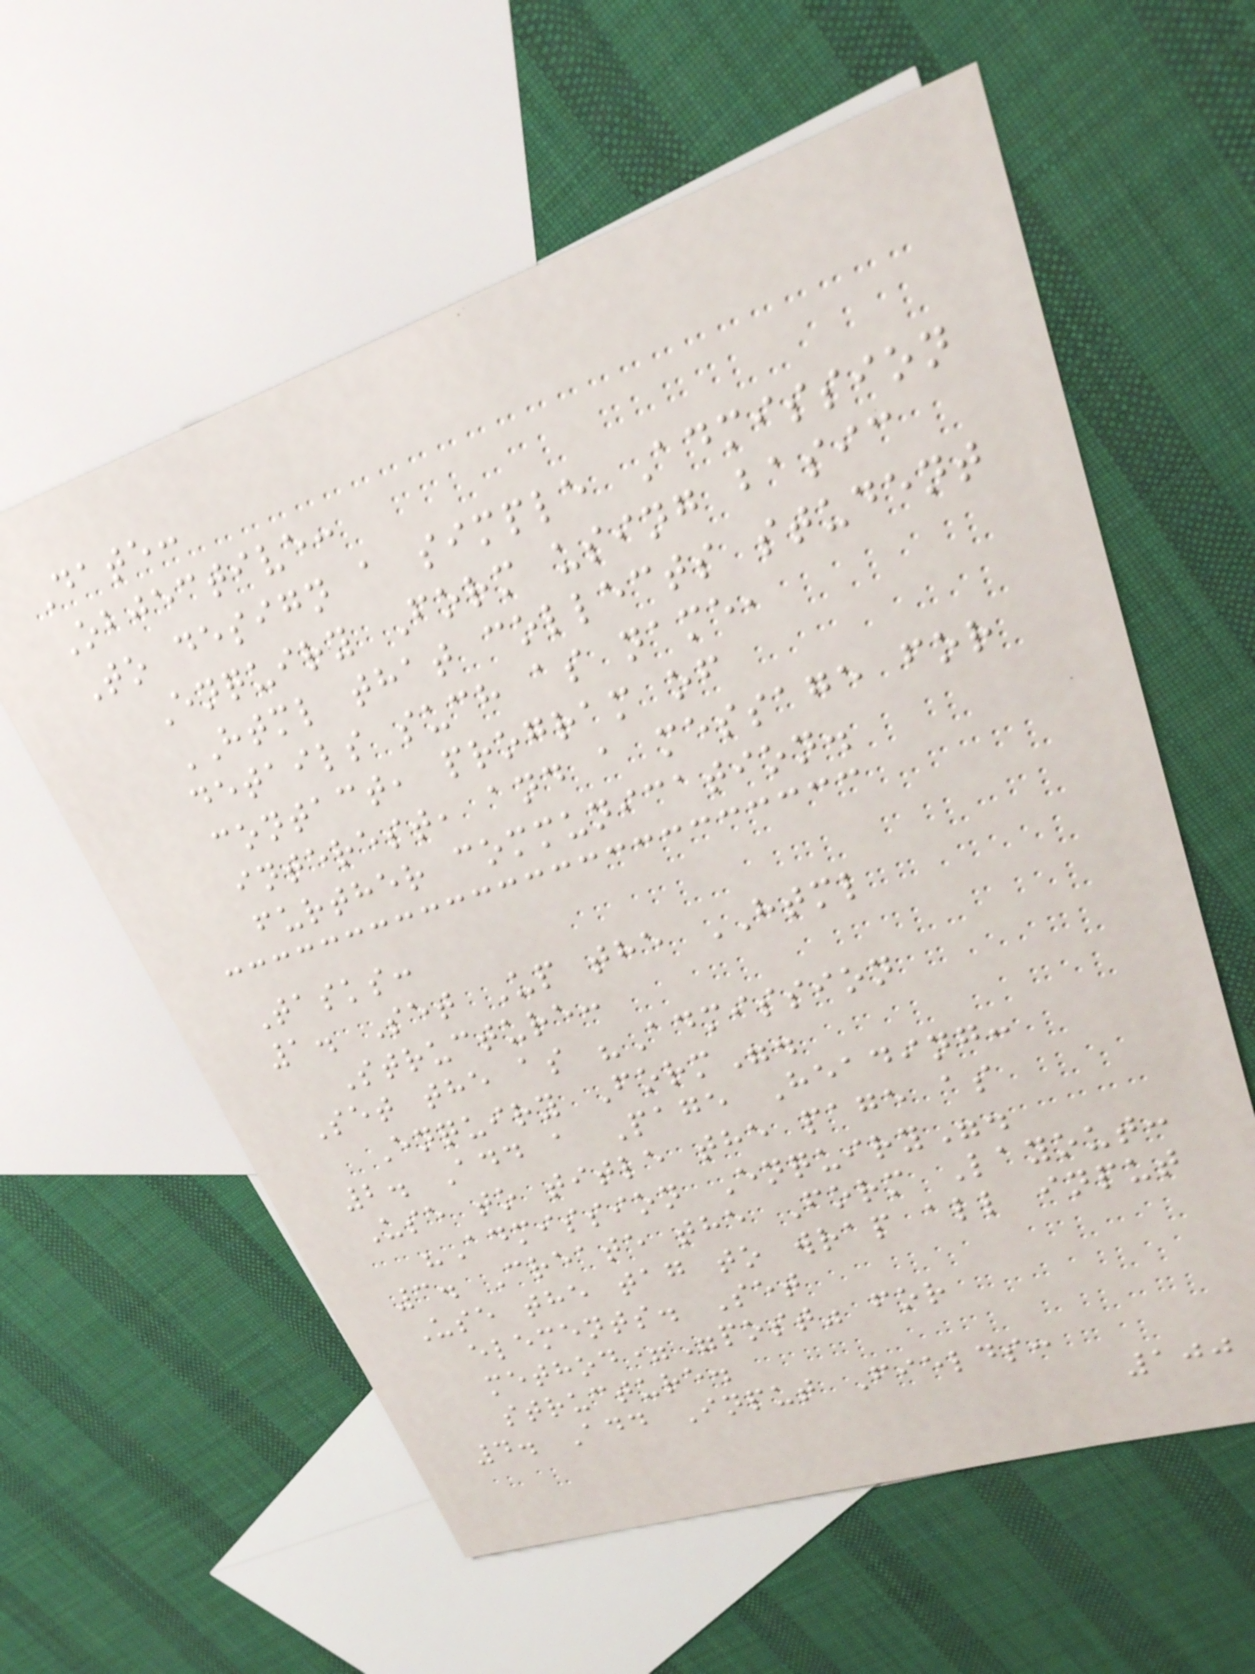Date:
Objective:
To design a simple Admission
Enquiry Form using basic
HTML that collects student
details such as name,
contact, program of
interest, and a message for
further communication.
Tasks:
1. Set Up the HTML
Structure:
Set the as "Admission
Enquiry Form".
2. Add a Page Heading:
Use to title the page as
"Admission Enquiry".
3. Create the Form Layout:
Use the tag to wrap all input
elements. Set
method="post" for
structure.
4. Add Input Fields:
100
